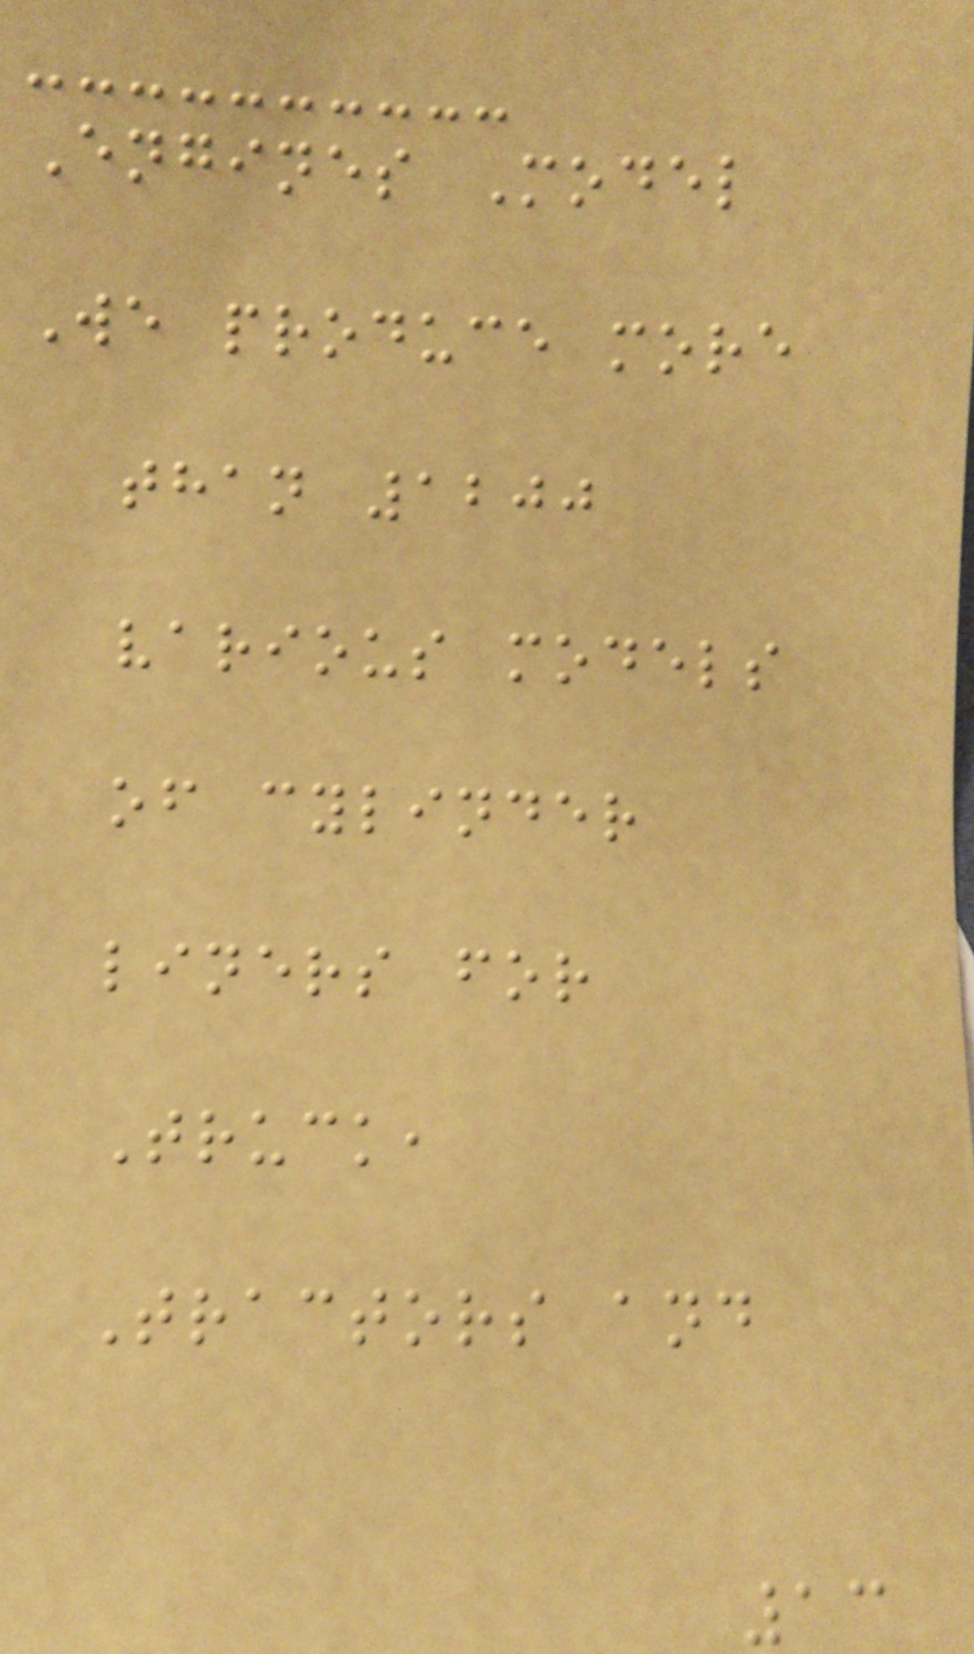Engines Model
We produce more
than 1200
various models
of cylinder
liners for
Truck,
Tractors and
13
